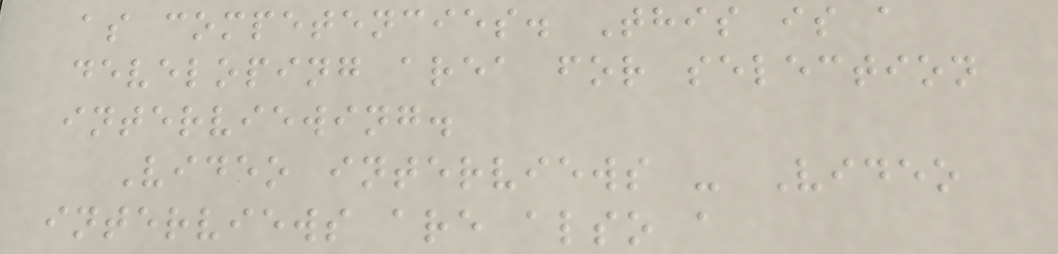as competencies. This is a
developing area for selection
interviewing.
Video interviews - Video
interviews are also a
